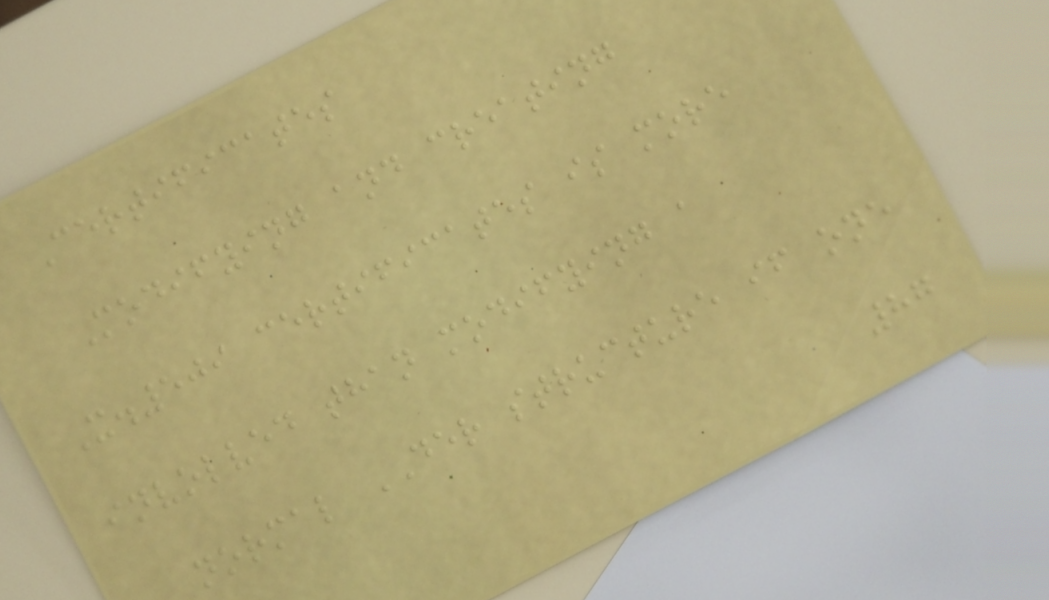Certificates
Modifying and creating
X.509 certificates is more
involved than modifying a
normal DER structure if one
87
